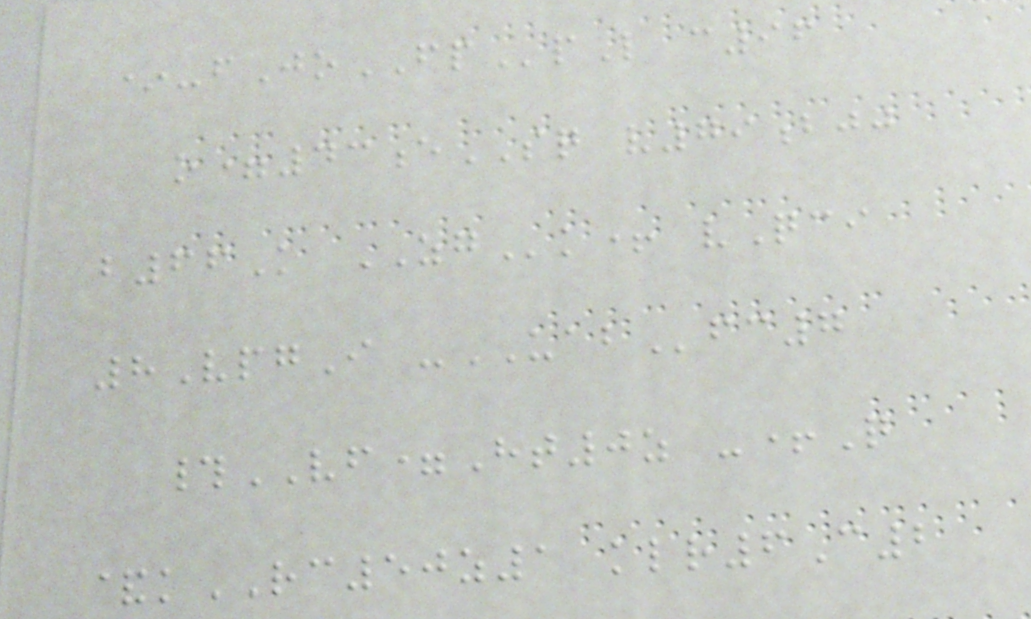*-fJoFPpL c96
o=43eSQ v79bjj
b66K ZGk+ vQci
8VpgI -UABfc7
#VF=Ht0z -+Q
&kRC50z1 klr6C2
